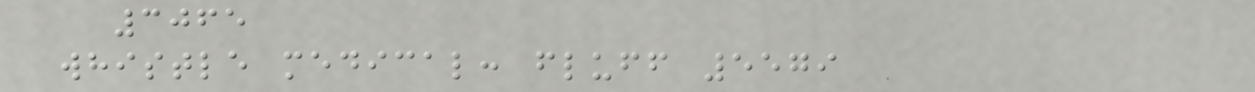3065
whistle medical: fluff 5579
